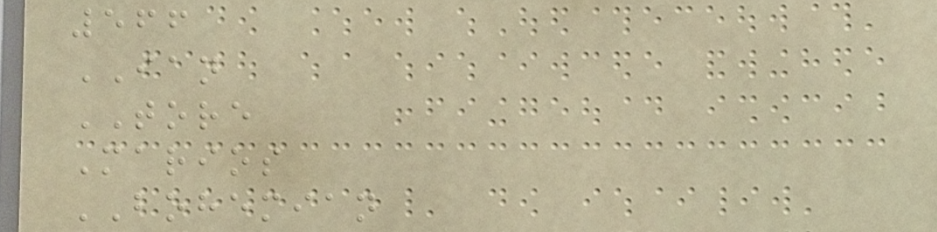566
IAN
TORE
Marios
BOHEMIAN
